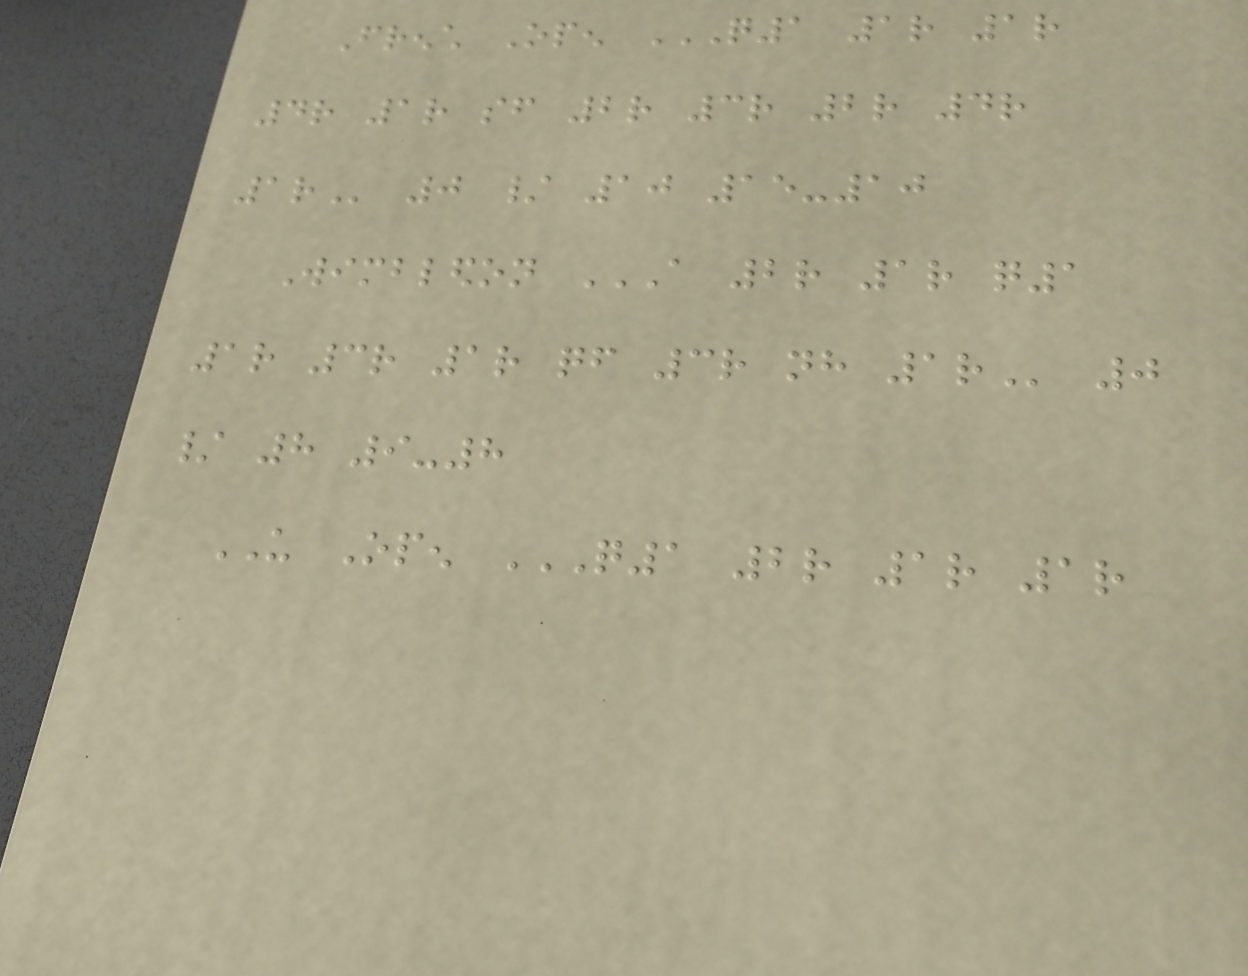French Open Q1 1R 1R
4R 1R SF 2R 3R 2R 4R
1R 0 / 10 15-10
Wimbledon A 2R 1R Q1
1R 3R 1R QF 3R NH 1R 0
/ 8 9-8
US Open Q1 2R 1R 1R
